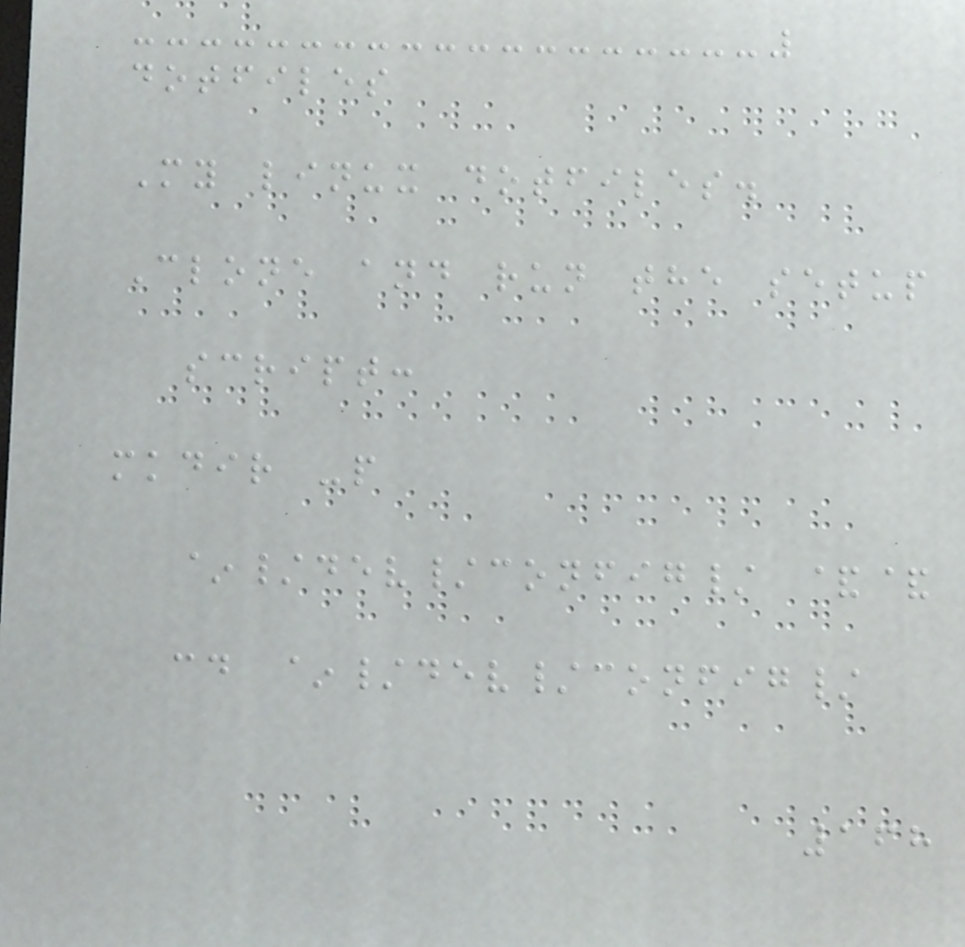dotfiles
My linux dotfiles.
Clone and run the setup
script:
mkdir -p
~/dev/config/ &&
cd ~/dev/config/
168
